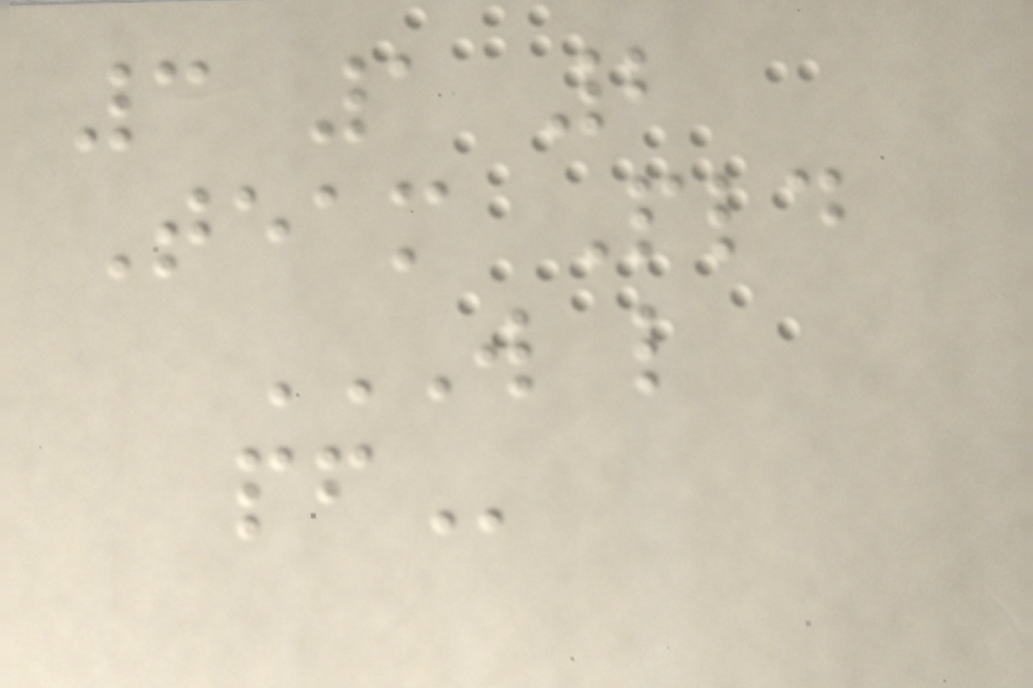3 1 2
Team Pld
W L
PF
